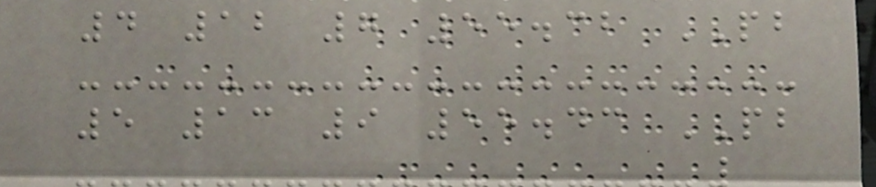4 12 7 55.32 PB
5 13 9 55.43 PB
